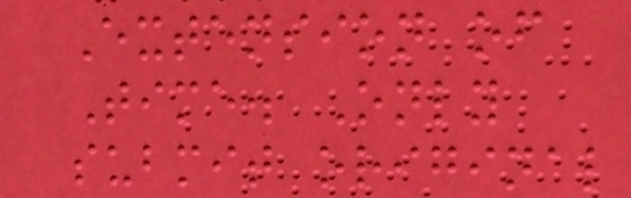Extension of
Time. Only
submit original
